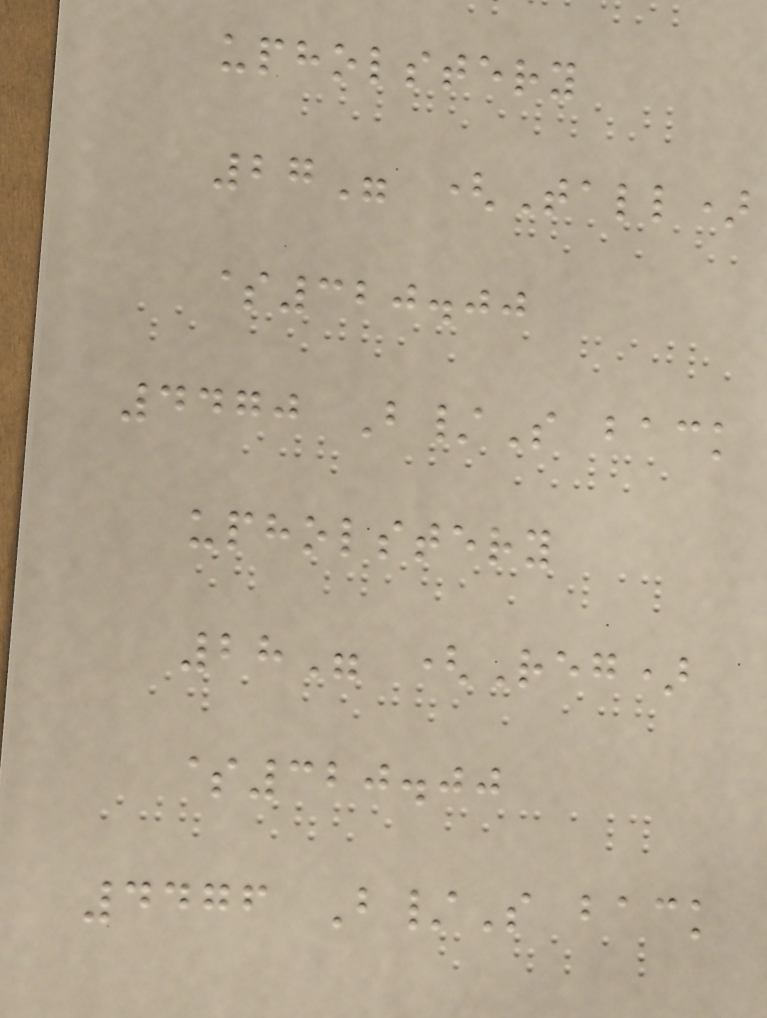upholstery
27" (Tall)
$320.00
4470 B/S back
upholstery
28" (Reg)
$320.00
4476 B/S back
